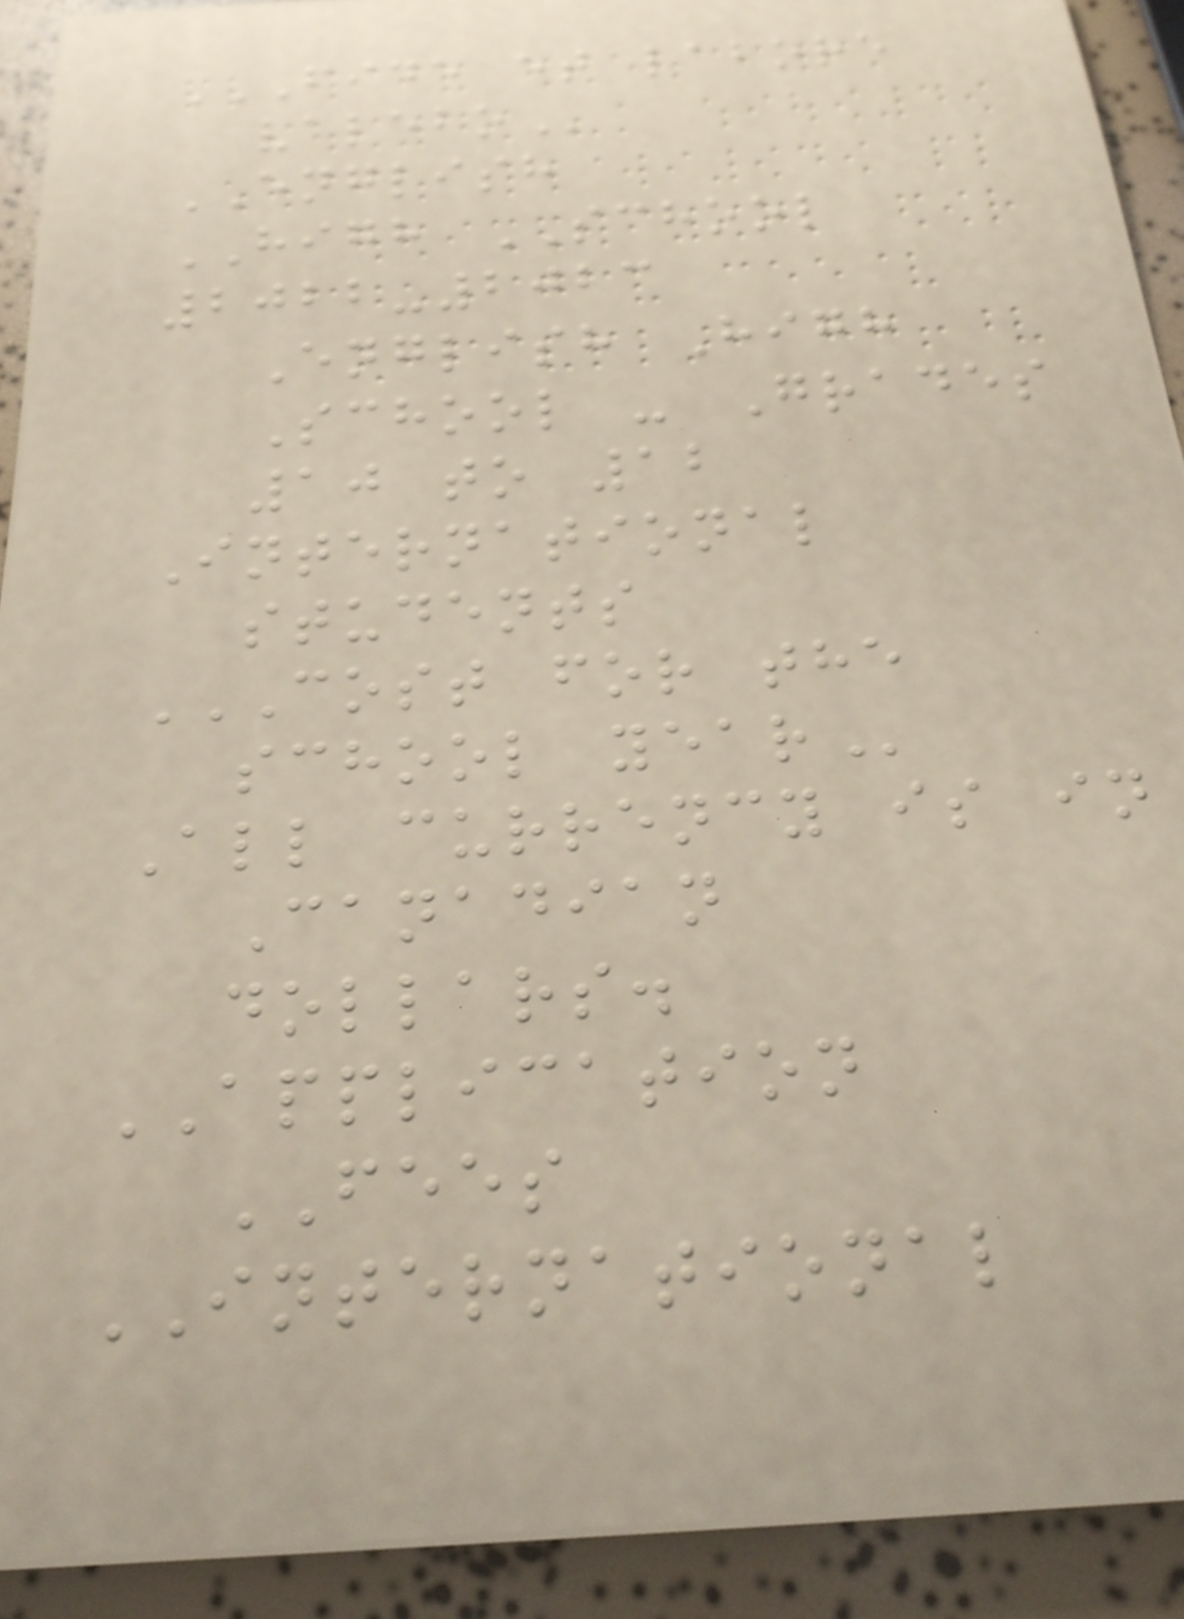FIDE ET LABORE
VALEBO
ENGLISH
HIGH SCHOOL
2022-2023
English High
School - Grades
10 to 12
International
students
COST FOR THE
SCHOOL YEAR
All currency is in
Canadian
dollars.
APPLICATION
FEES
INTERNATIONAL
